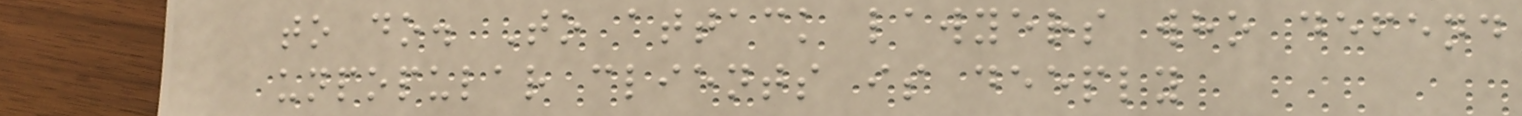to do. To attack lawyers who defend
unpopular clients is deeply
